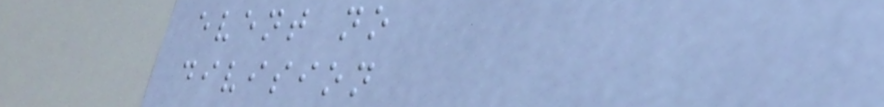event no
division
